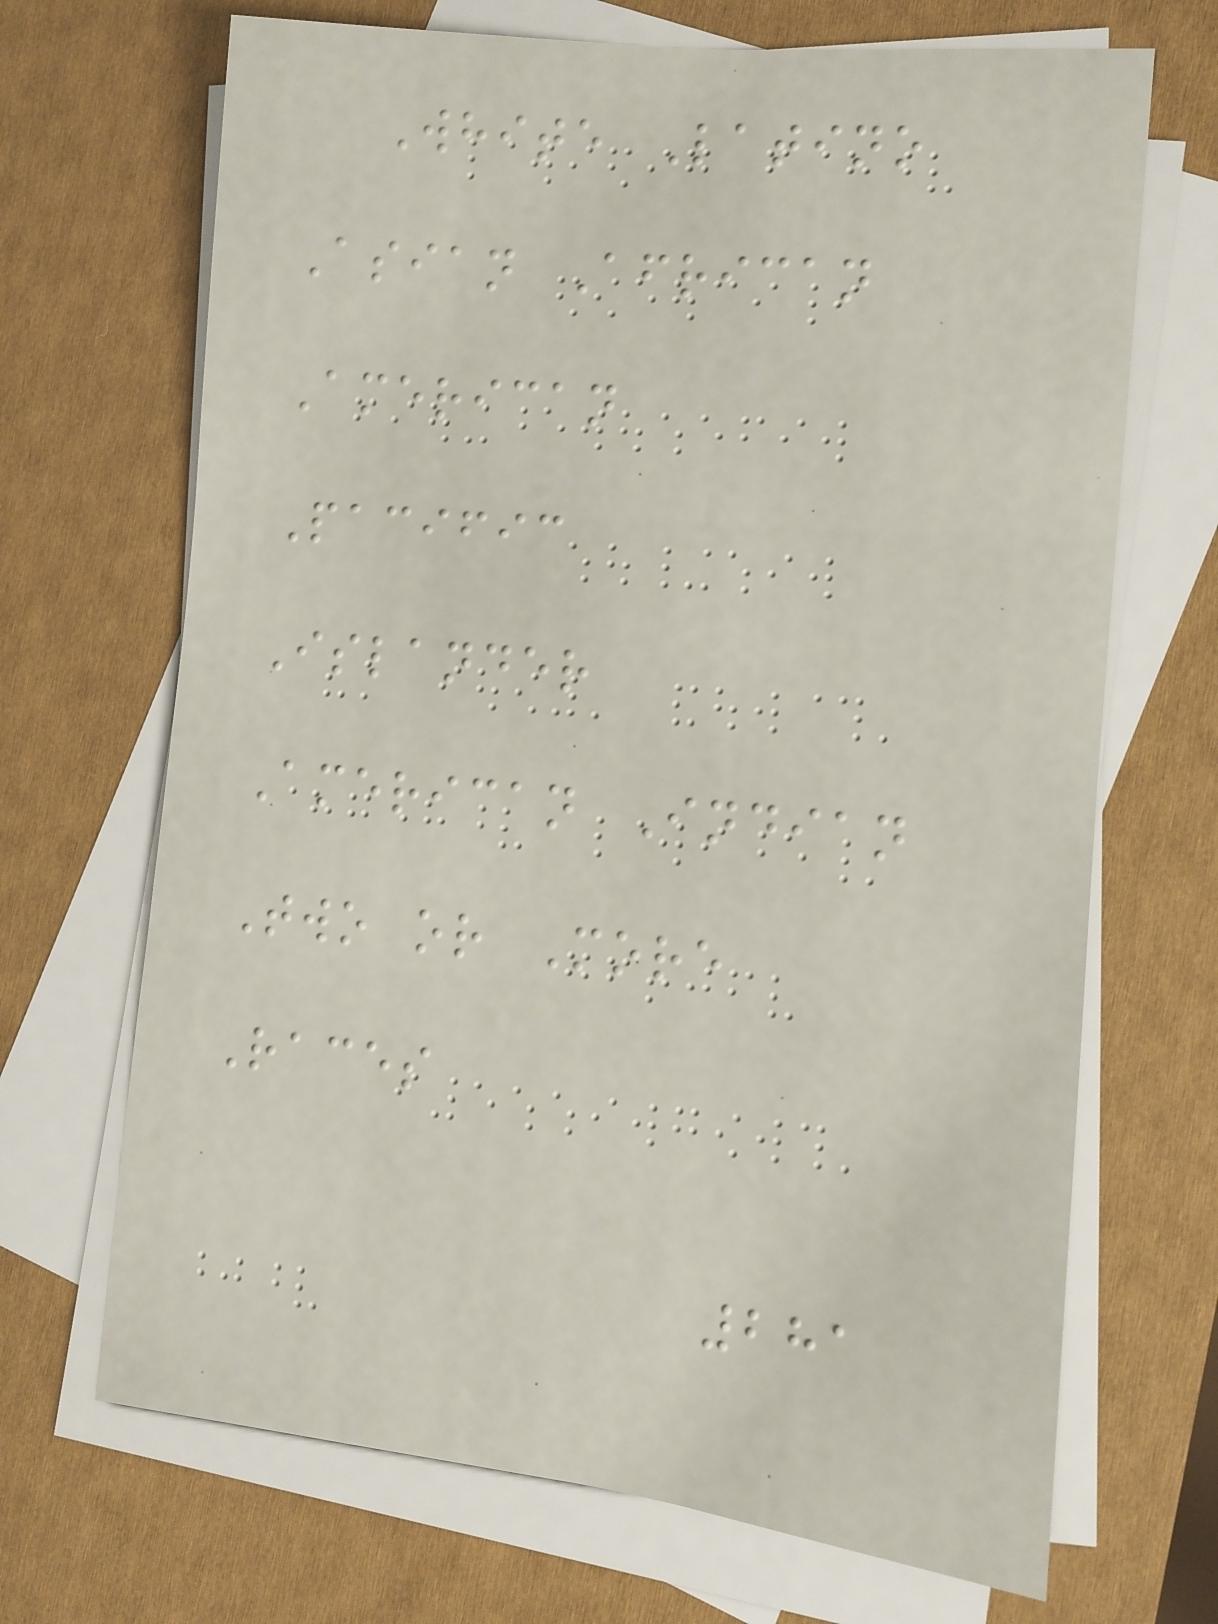White Latino
Asian African
American
Pacific
Islander
American Indian
Two or More
Races
281
